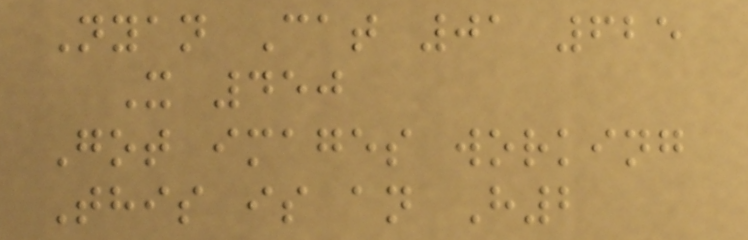Nyan Cat 01 625
X 450
Got images working
This is an H2
